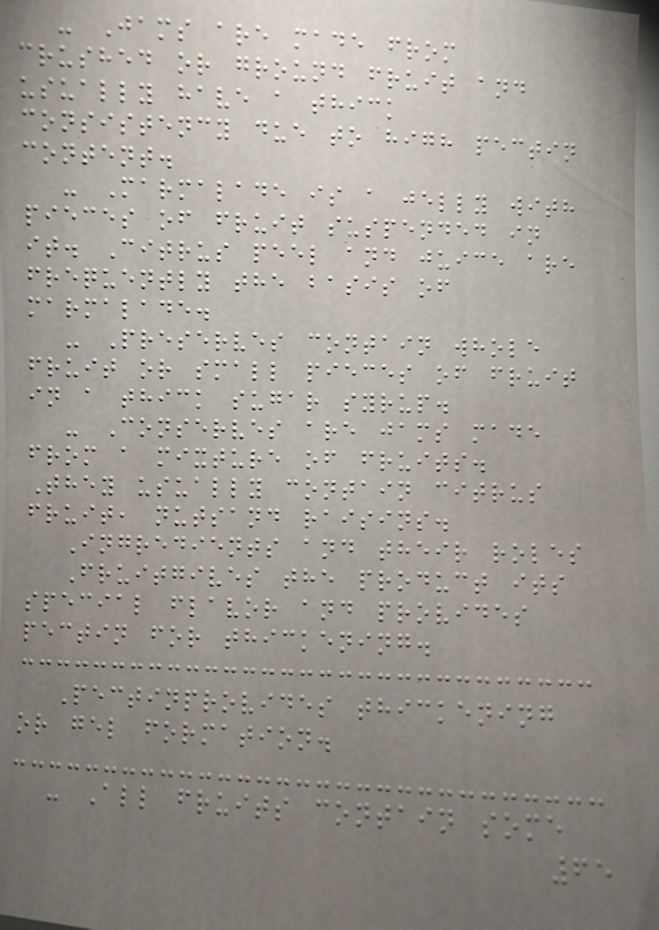- Jams are made from
crushed or ground fruit and
usually have a thick
consistency due to high pectin
content.
- Marmalade is a jelly with
pieces of fruit suspended in
it. Citrus peel and juice are
frequently the basis of
marmalade.
- Preserves contain whole
fruit or small pieces of fruit
in a thick sugar syrup.
- Conserves are jams made
from a mixture of fruits.
They usually contain citrus
fruit, nutsand raisins.
Ingredients and their roles
Fruitgives the product its
special flavor and provides
pectin for thickening.
Pectinprovides thickening
or gel formation.
- All fruits contain some
65
